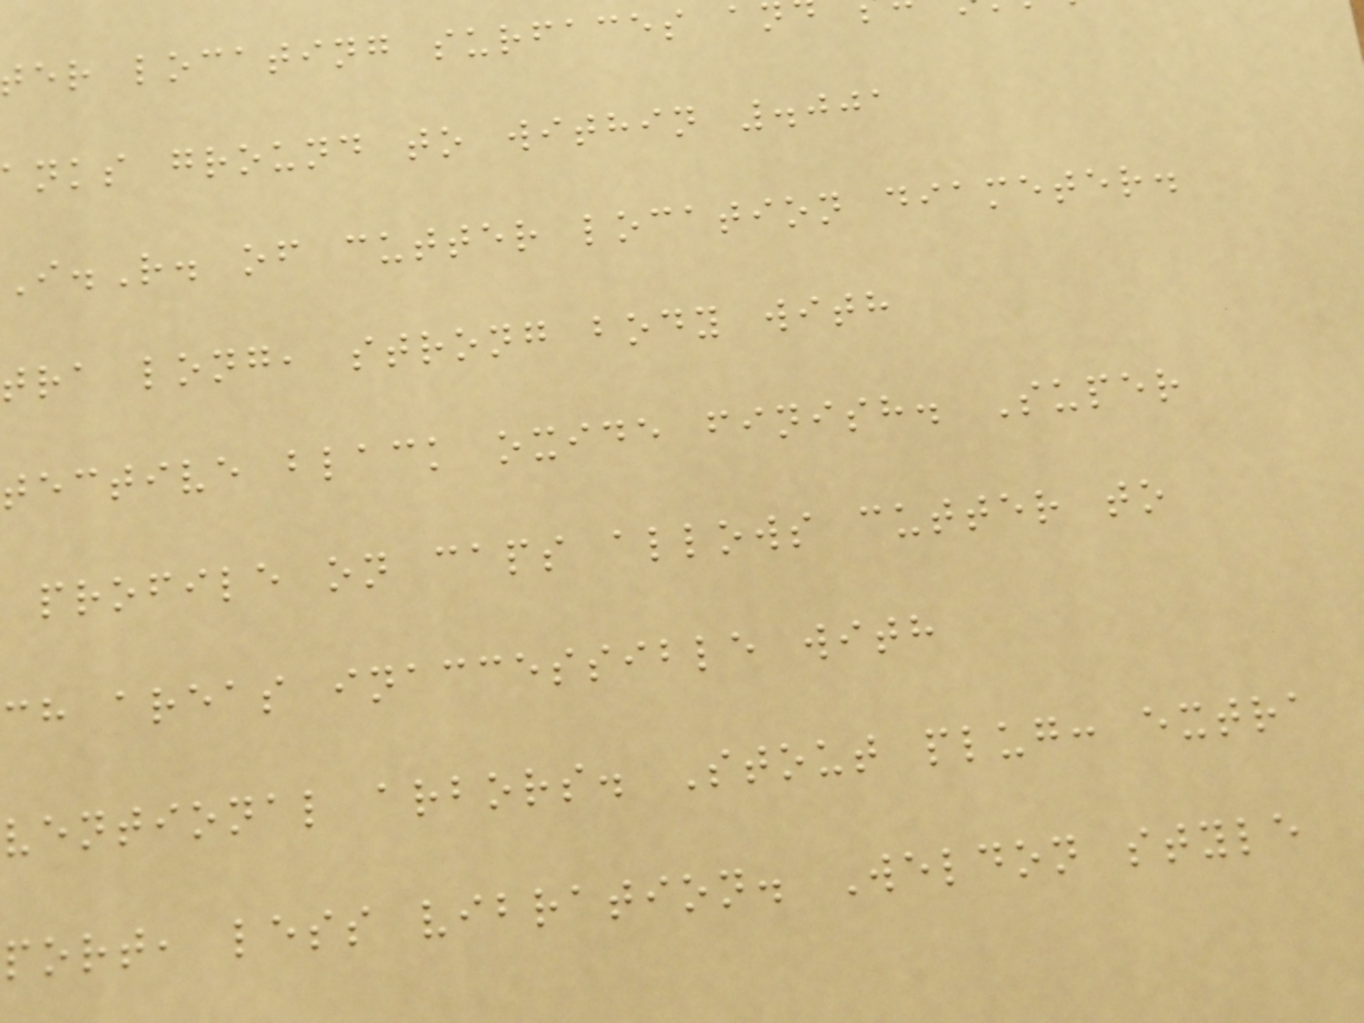er locating surfaces a
anks ground to within .001
I.R. of cutter location diameter.
tra long, strong body with
tective black oxide finish. Super
profile on caps allows cutter to
ch areas inaccessible with
ventional arbors. Stout plug: extra
port, less vibration. Weldon style
